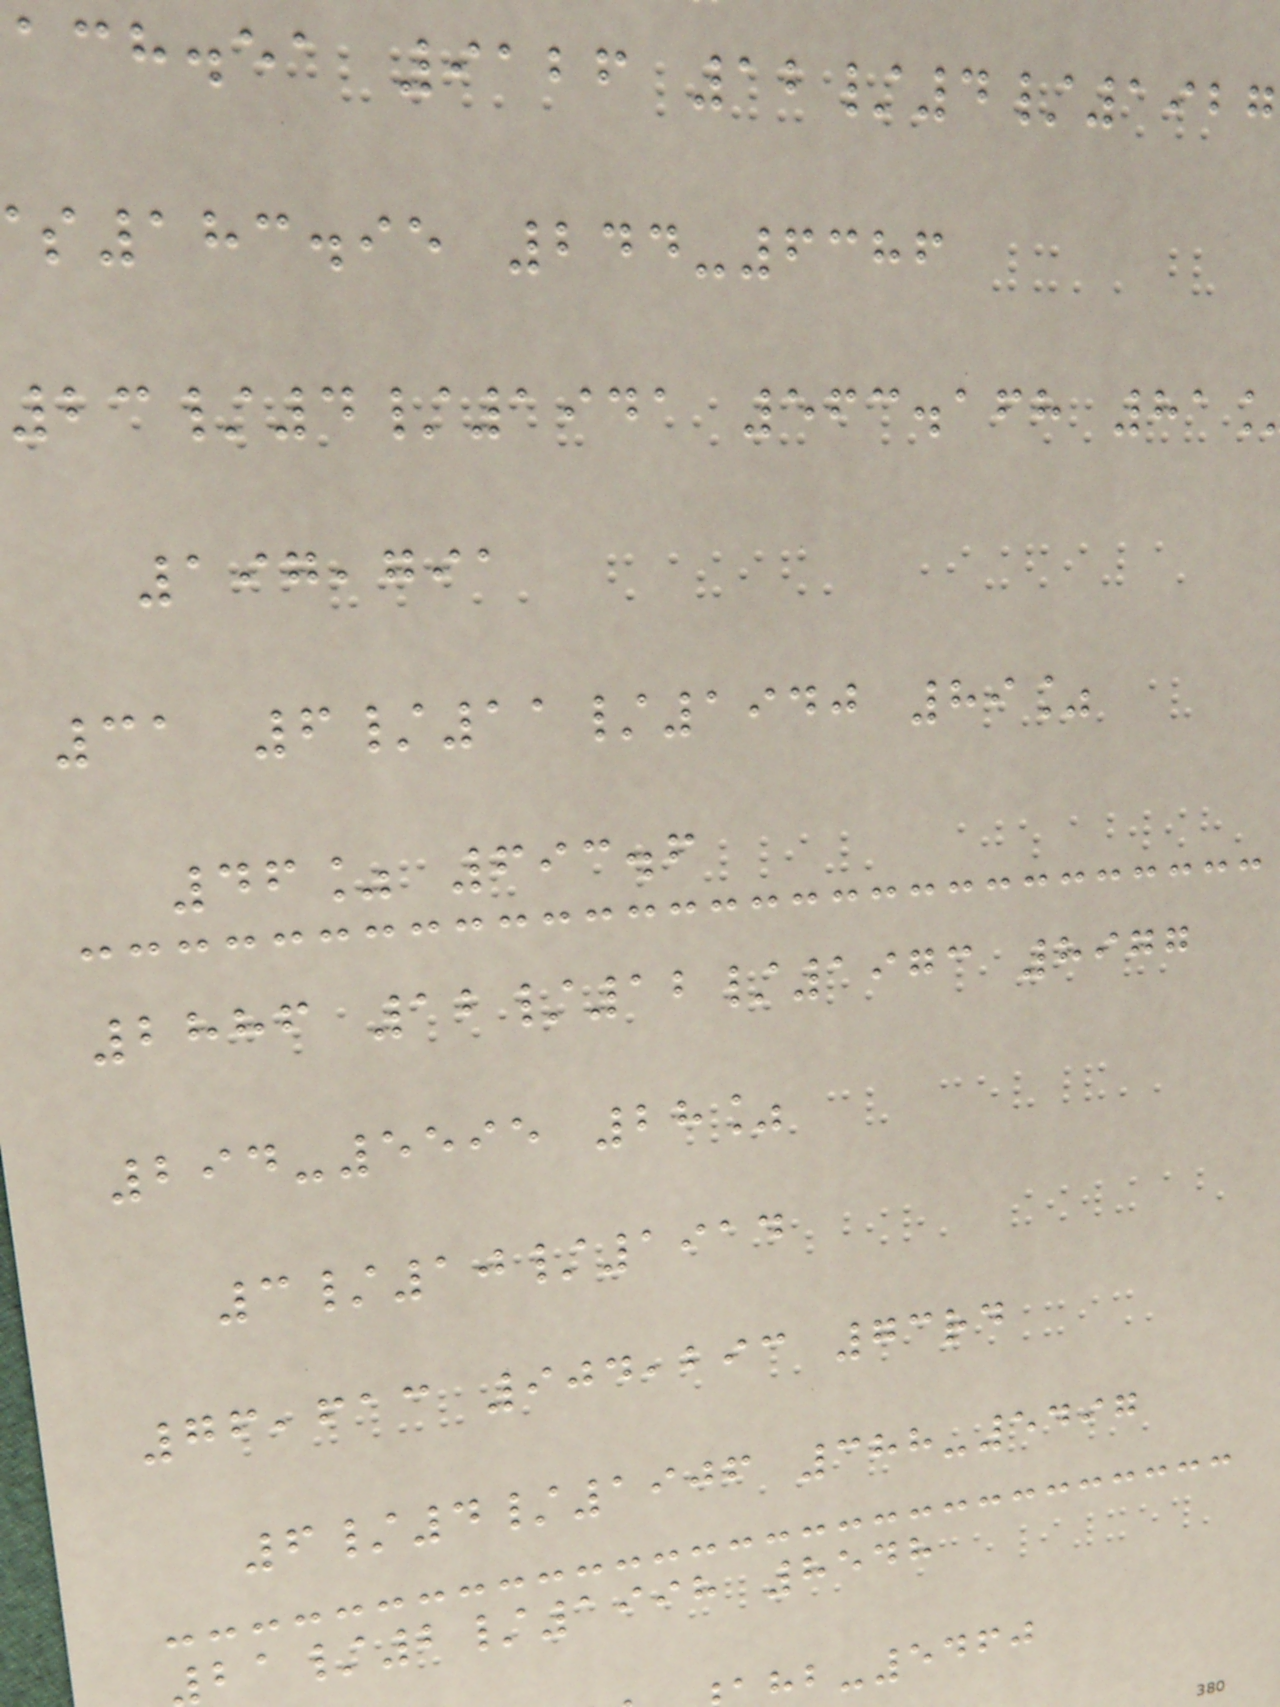ach.ea 9126 12/4/1927
183.95 244-6386
23/4/1941 563.168 81
197,791
31 6/11/1940 89%
46% 693.6
2886 12/12/1973 8977
294-5595 28%
3/10/1914
76,613 904,293 73rd
6/4/1906 388-5497
/2/1998 8548
-5460
